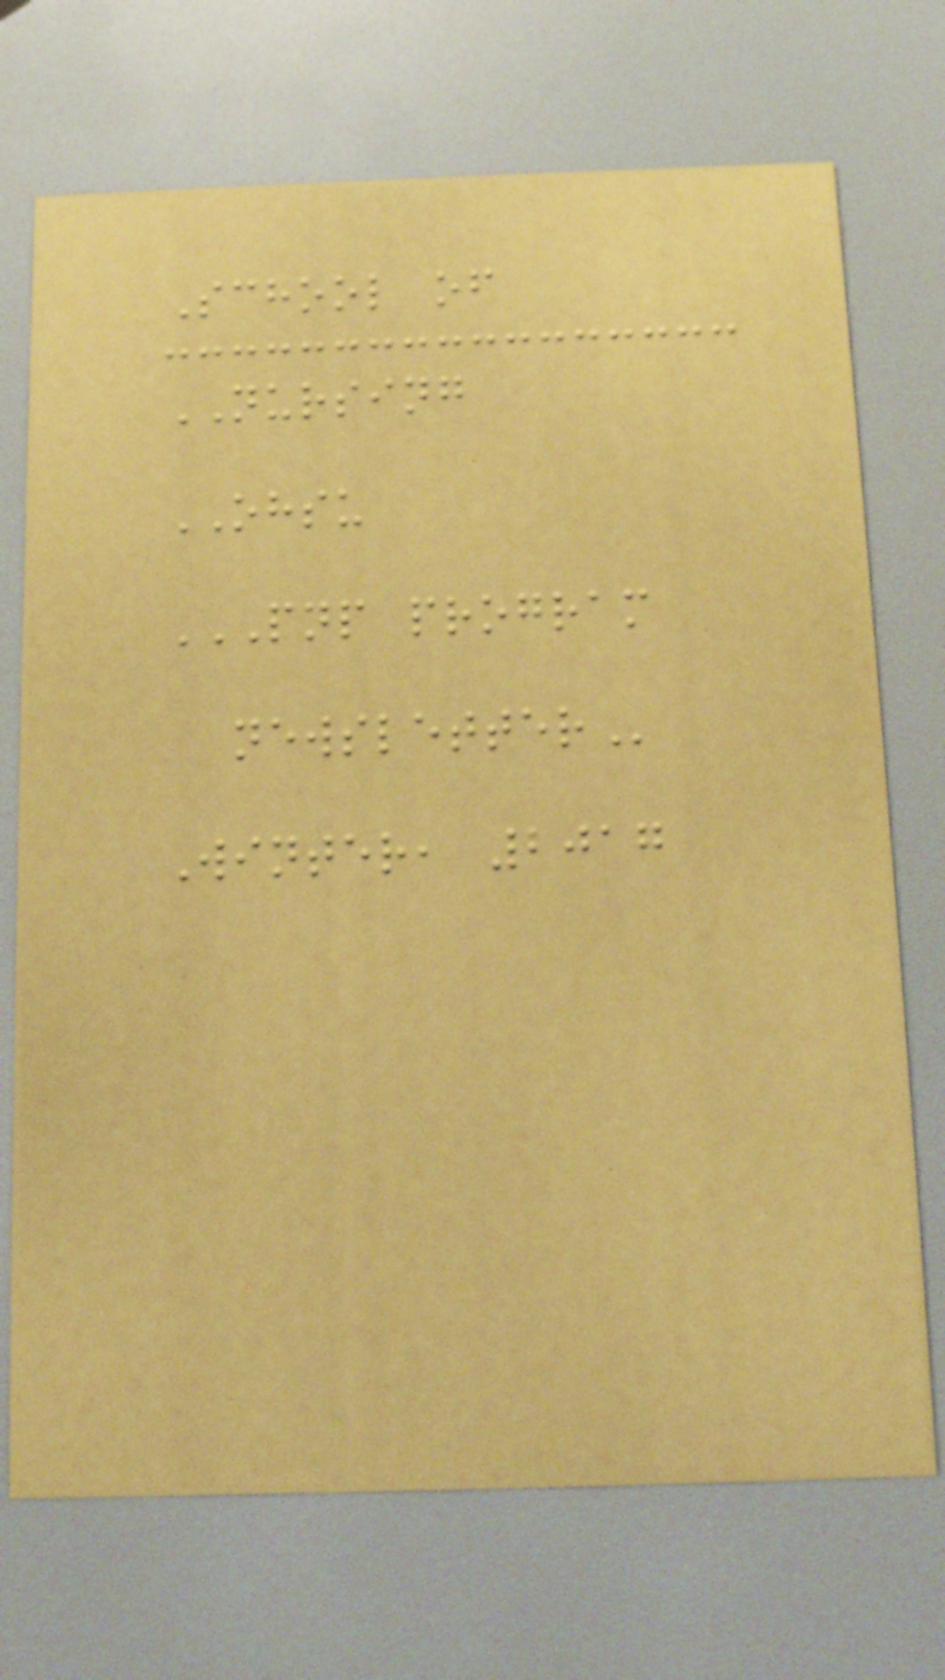School of
NURSING
OHSU
PNP PROGRAM
NEWSLETTER
Winter, 2017
